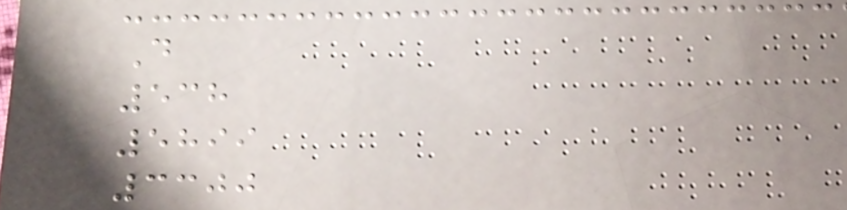D
538
5899
3300
